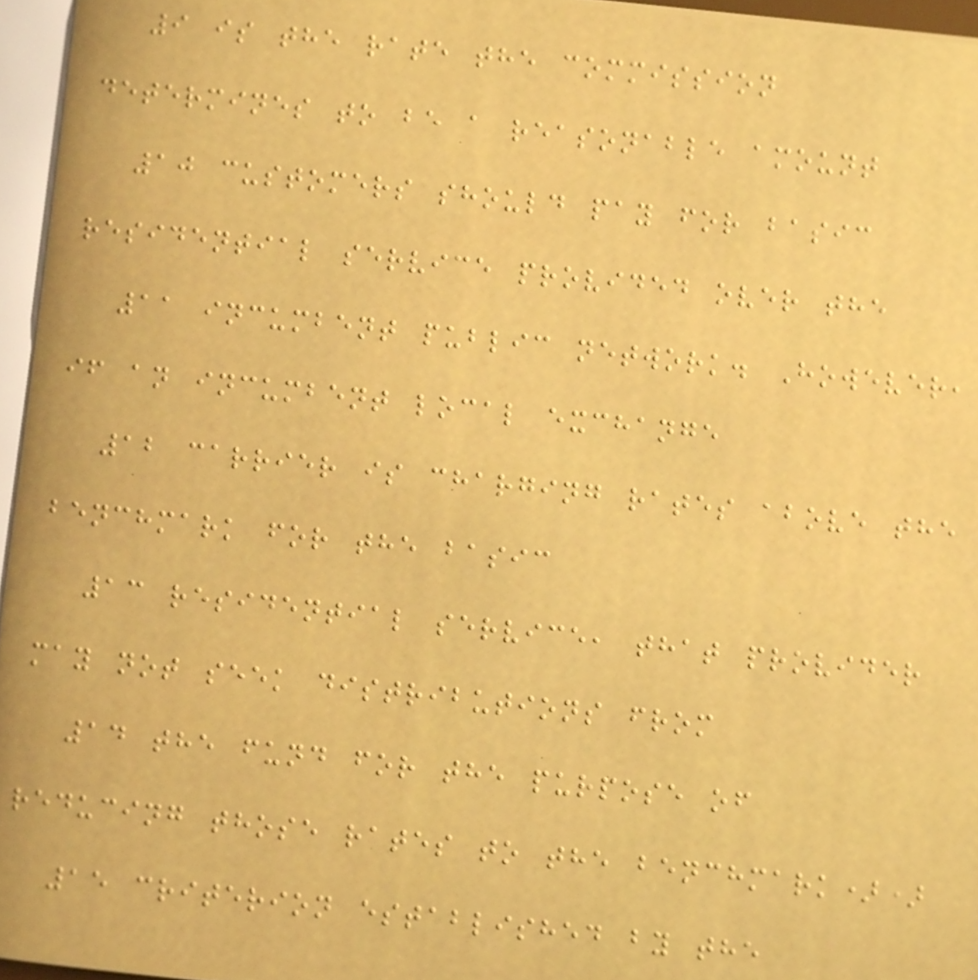9 is the rate the commission
determines to be a reasonable amount
10 customers should pay for basic
residential service provided over the
11 incumbent public network. However,
if an incumbent local exchange
12 carrier is charging rates above the
benchmark for the basic
13 residential service, that provider
may not seek distributions from
14 the fund for the purpose of
reducing those rates to the benchmark))
15 criterion established by the
